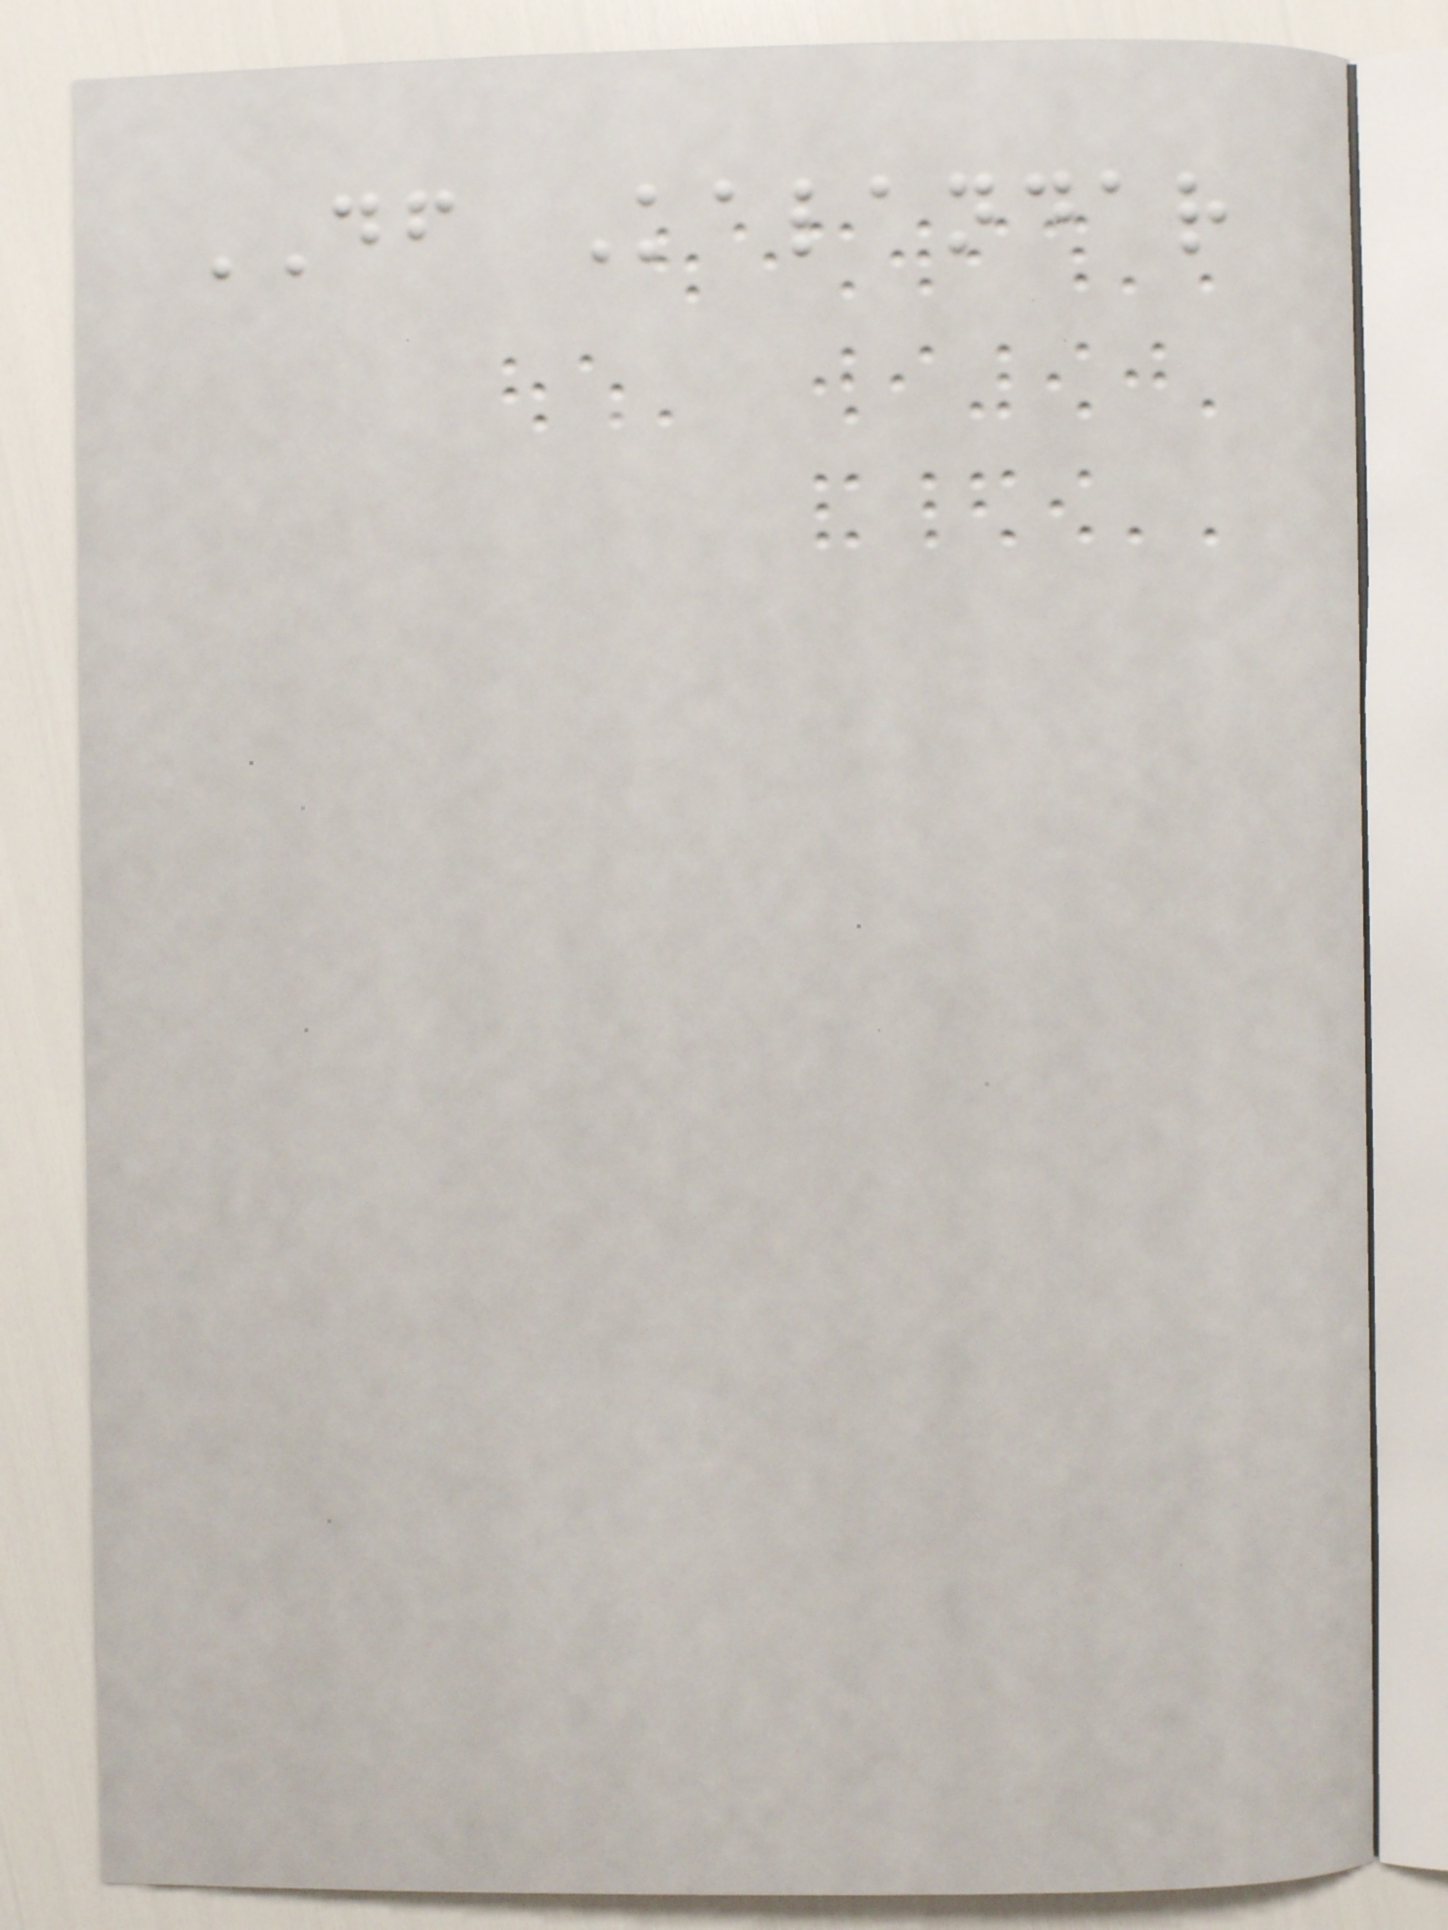DF Kalandar
